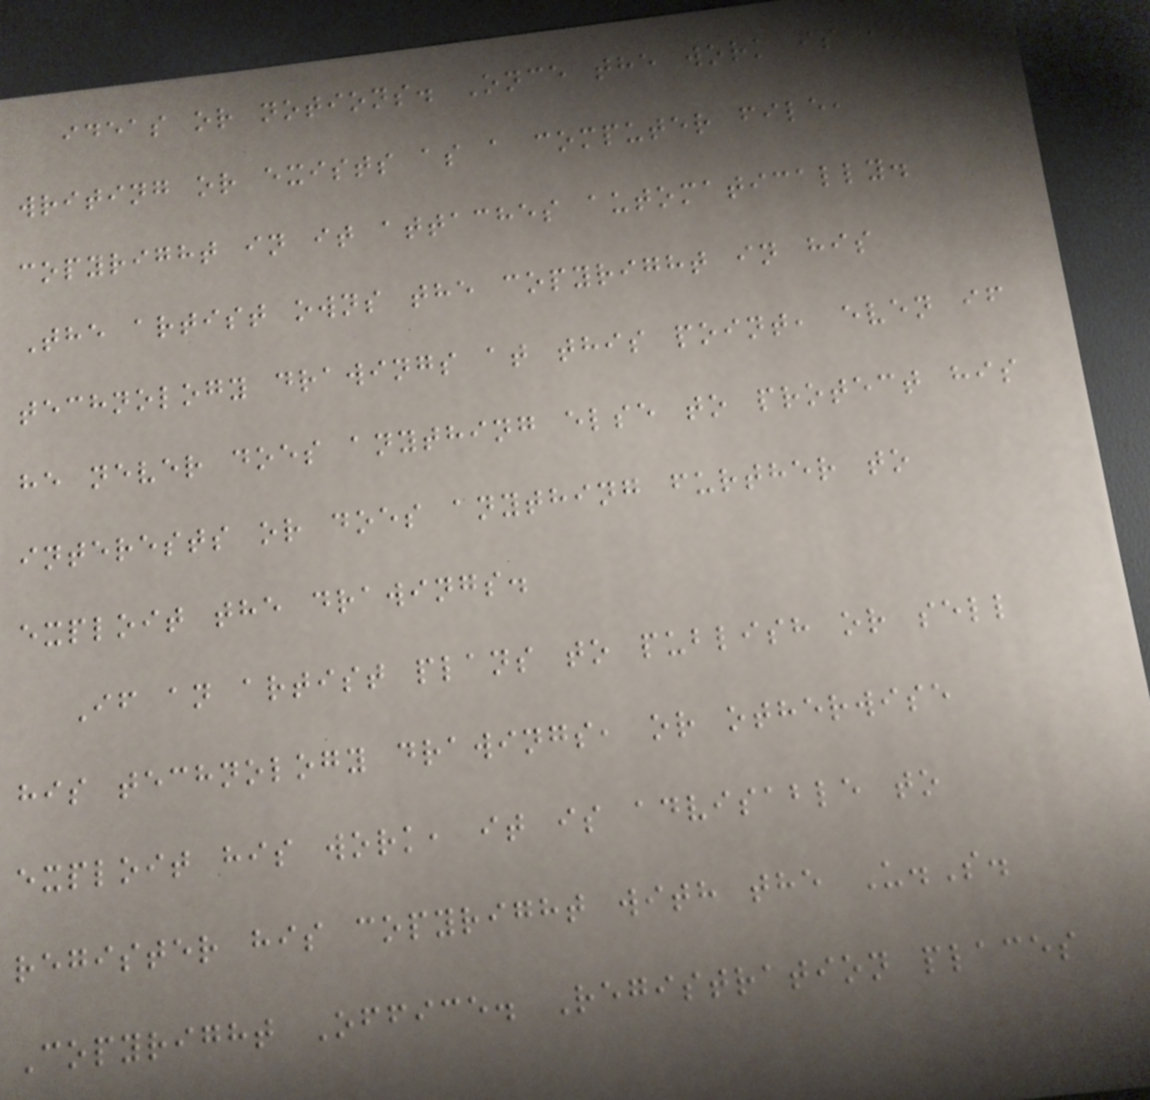ideas or notions. Once the work is in
writing or exists as a computer file,
copyright in it attaches automatically.
The artist owns the copyright in his
technology drawings at this point, even if
he never does anything else to protect his
interests or does anything further to
exploit the drawings.
If an artist plans to publish or sell
his technology drawings, or otherwise
exploit his work, it is advisable to
register his copyright with the U.S.
Copyright Office. Registration places
